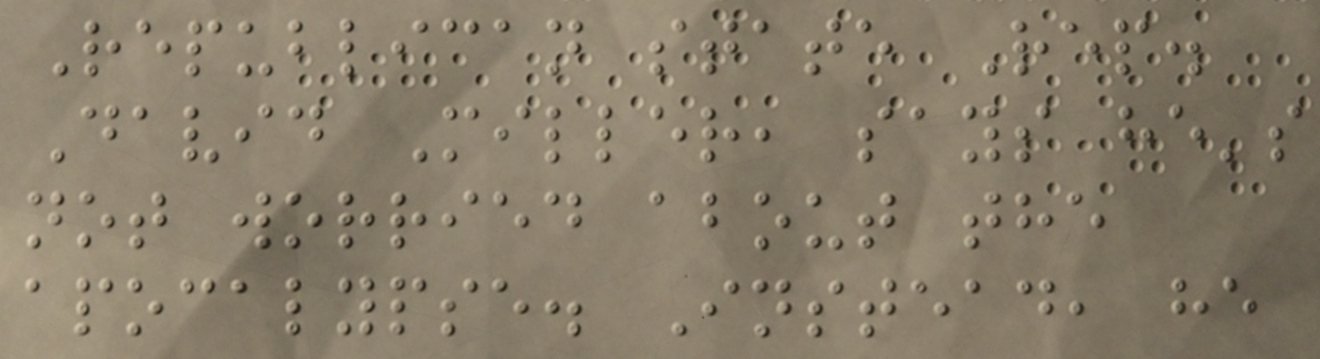Republican state Rep.
David Miller, says he's
not worried about the
apocalypse. Instead, he
